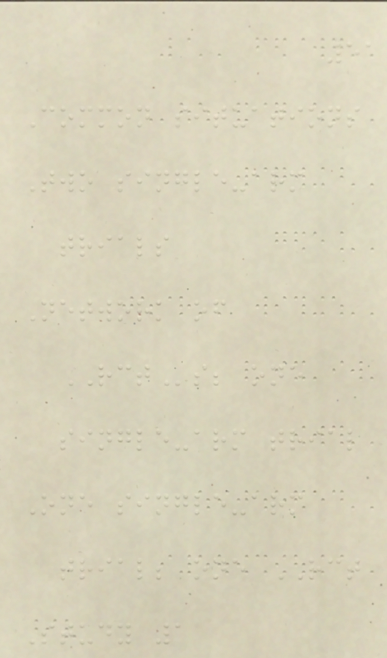51
Common situations
Two single-arm
trials
Network of
RCTs; one
single-arm trial
One single-arm
trial; one RCT
Study 1
